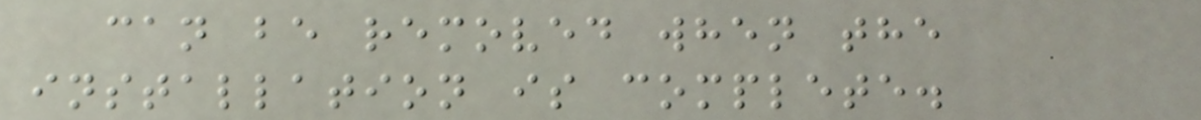can be removed when the
installation is complete.
